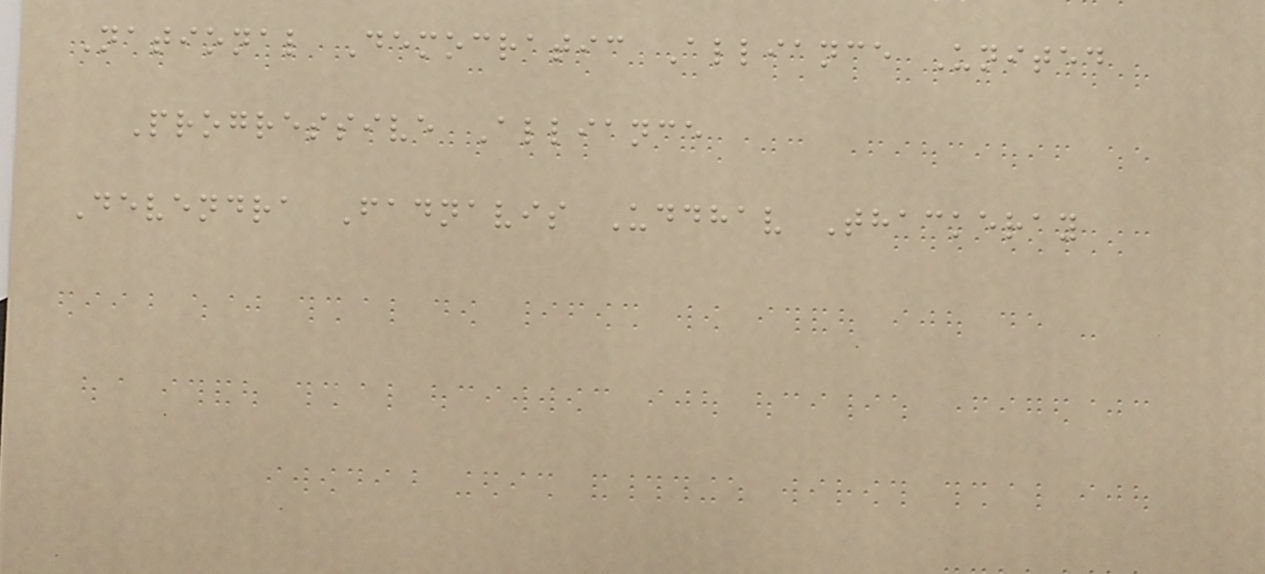National Democratic Alliance United
Progressive Alliance
Devendra Fadnavis Uddhav Thackeray
